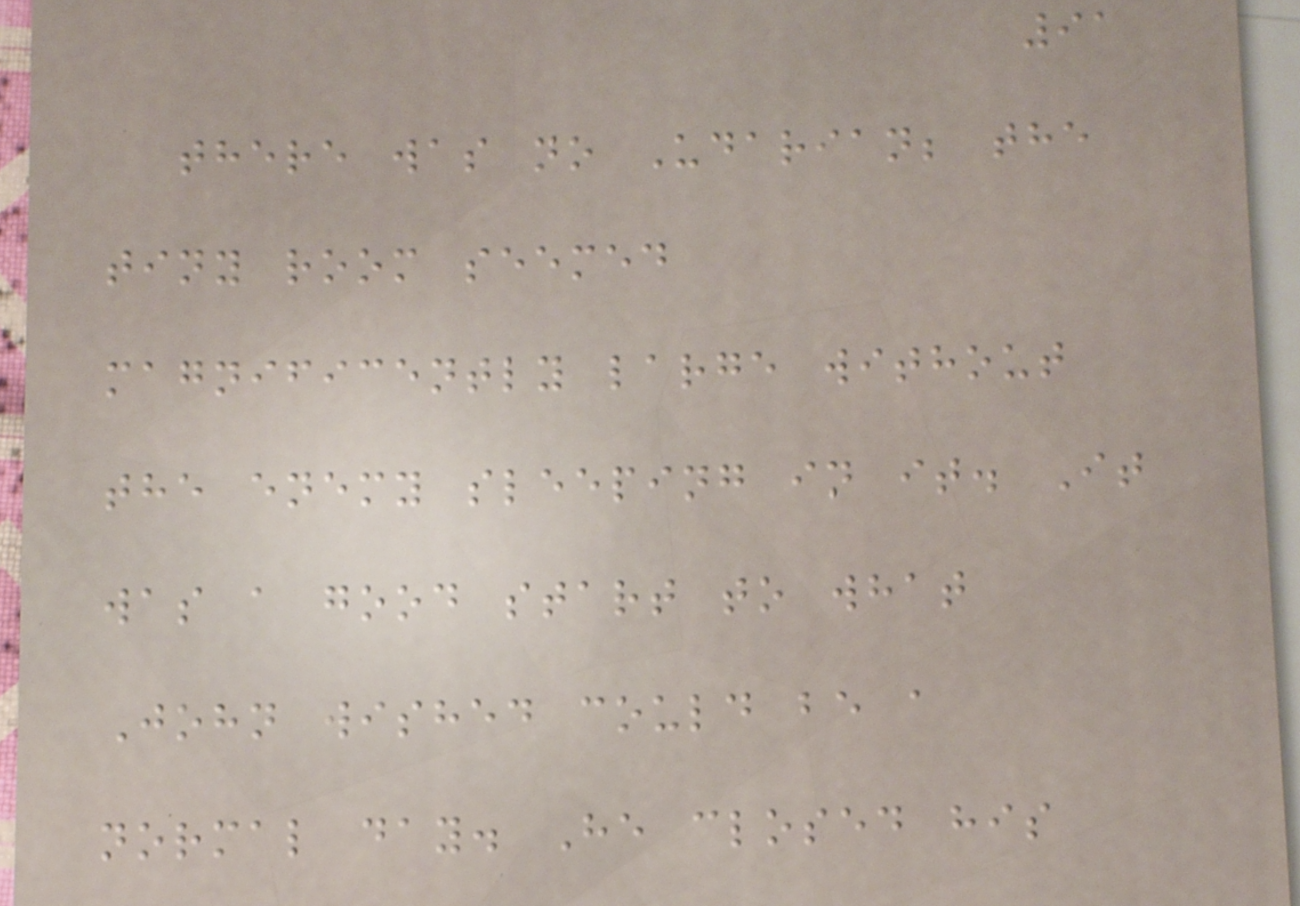91
there was no Udarian; the
tiny room seemed
magnificently large without
the enemy sleeping in it. It
was a good start to what
John wished could be a
normal day. He closed his
